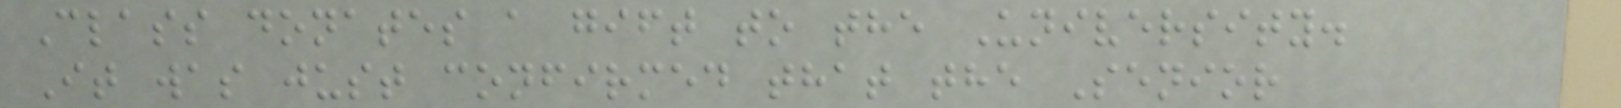Class donates a gift to the University.
It was just confirmed that the Senior
